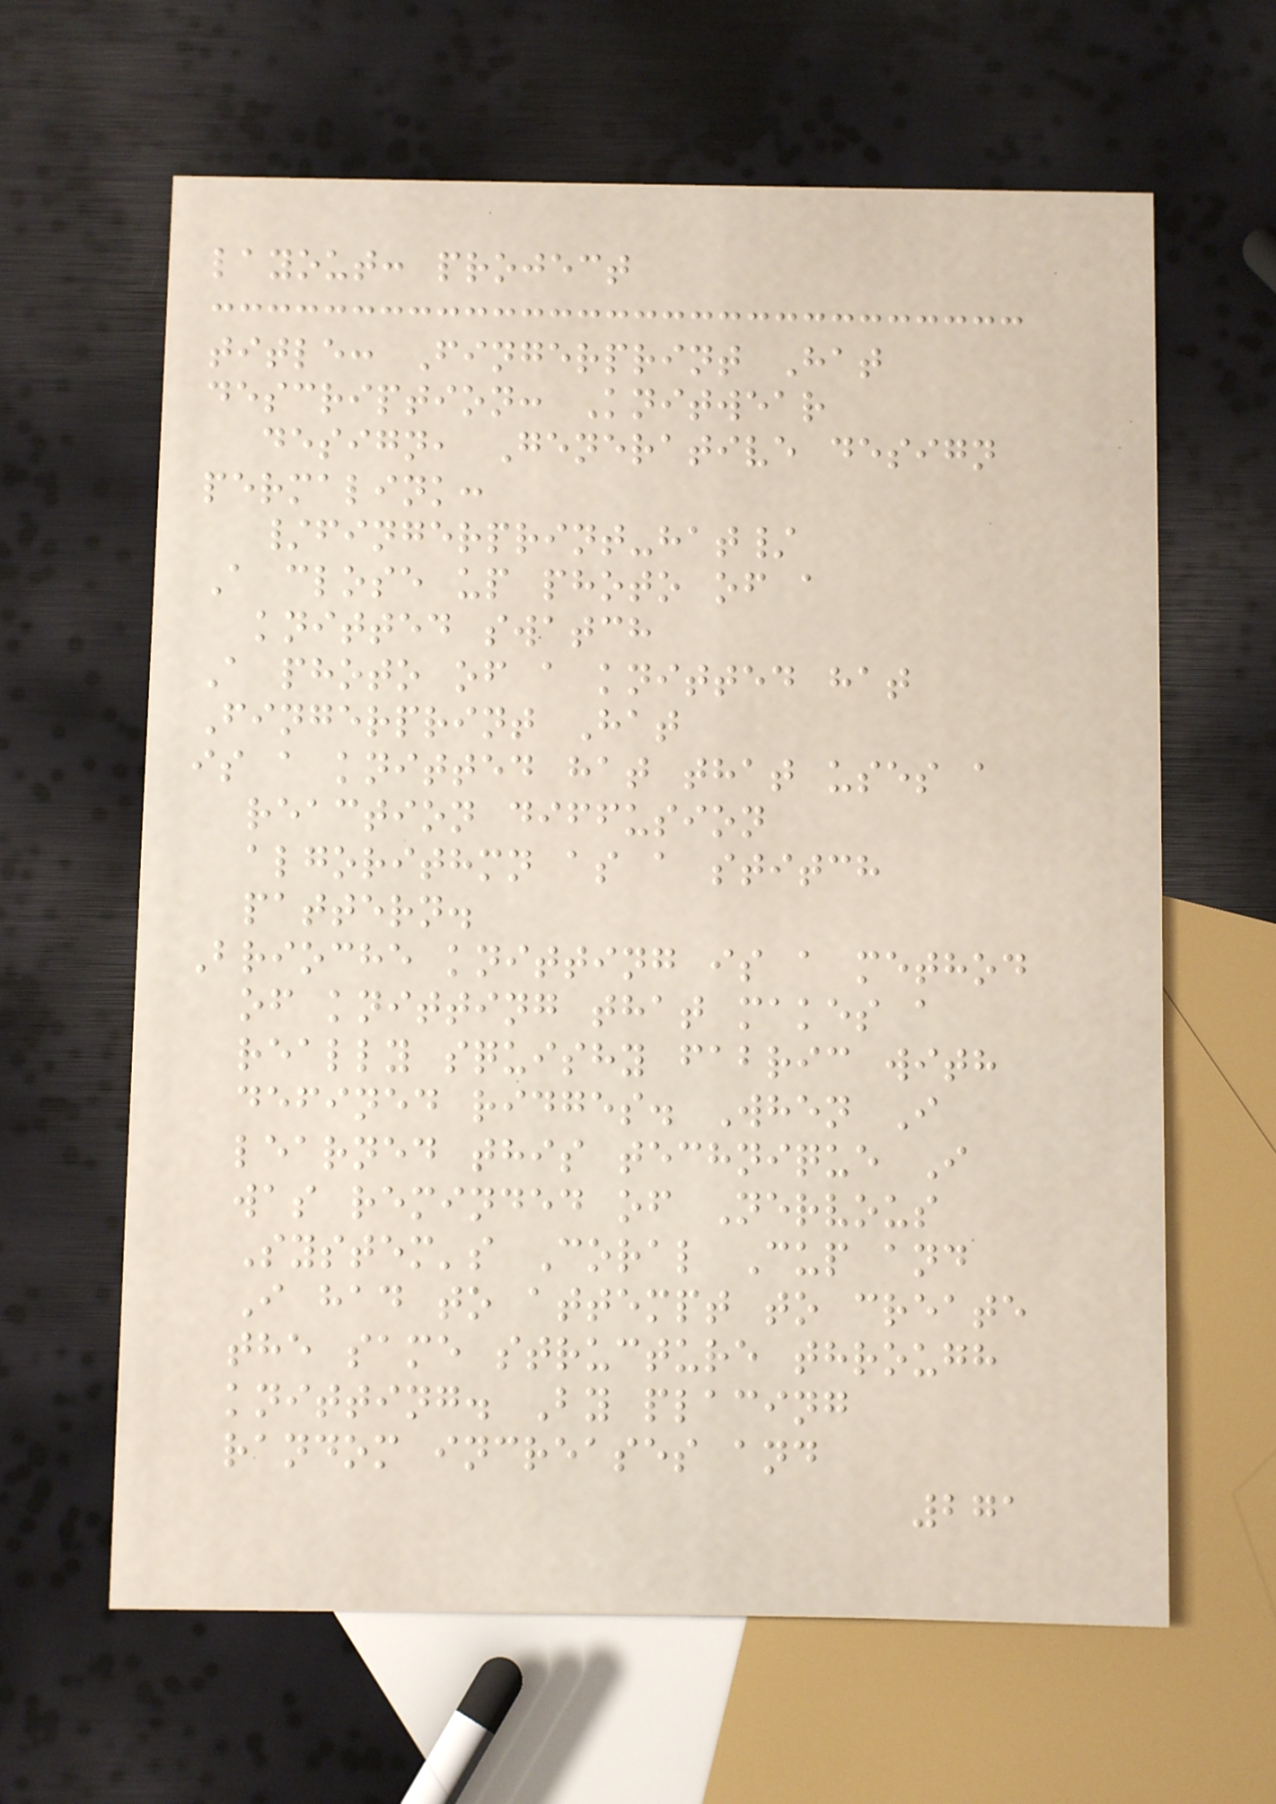layout: project
title: Fingerprint Hat
description: Knitwear
design, Generative design
permalink:
/fingerprint-hat/
A close up photo of a
knitted swatch
A photo of a knitted hat
Fingerprint Hat
is a knitted hat that uses a
reaction diffusion
algorithmn as a stitch
pattern.
Brioche knitting is a method
of knitting that makes a
really squishy fabric with
defined ridges. When I
learned this technique I
was reminded of Nervous
System's Coral Cup and
I had to attempt to create
the same structure through
knitting. By placing
random increases and
271
